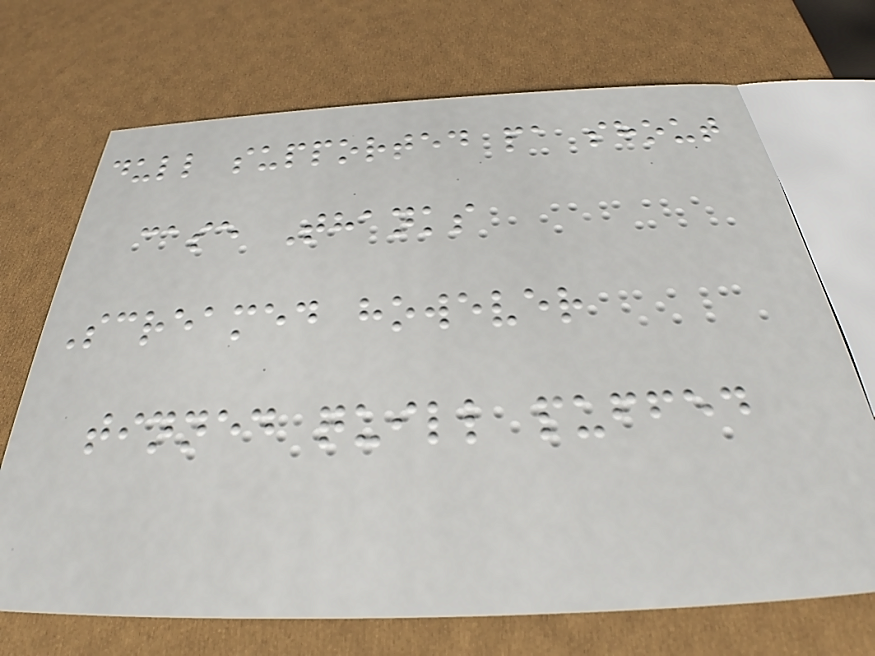dull supported pa shout
case Thanks
Screamed however
tinned quill puffed
